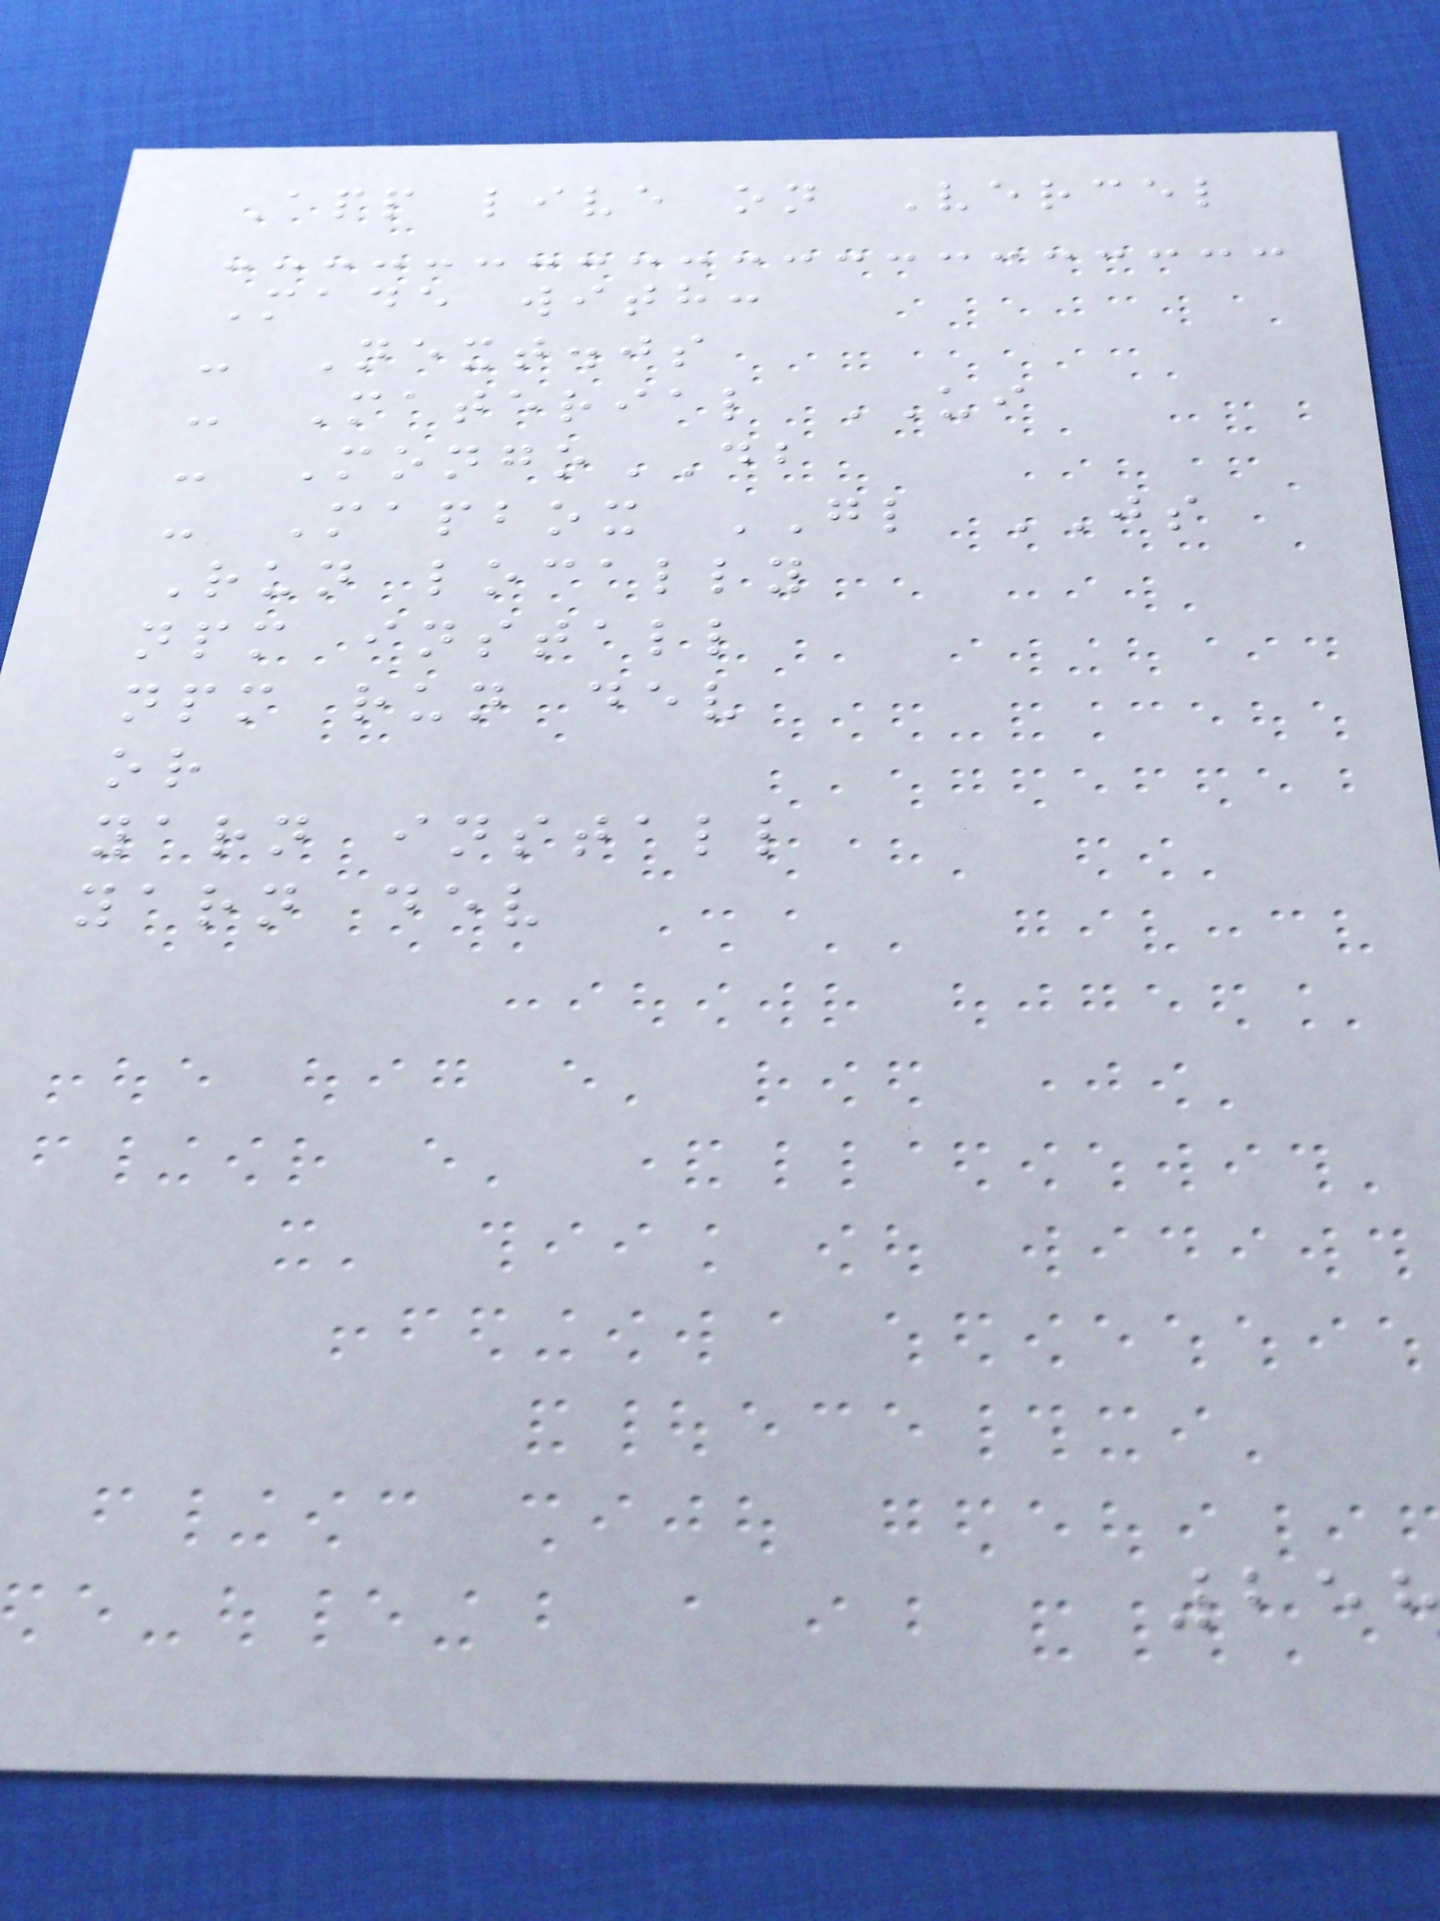App live on Vercel
Made with:
- Next.js
- Material UI
- MongoDB
- Mapbox GL JS
Run locally
npm install
npm run dev
or
yarn install
yarn dev
